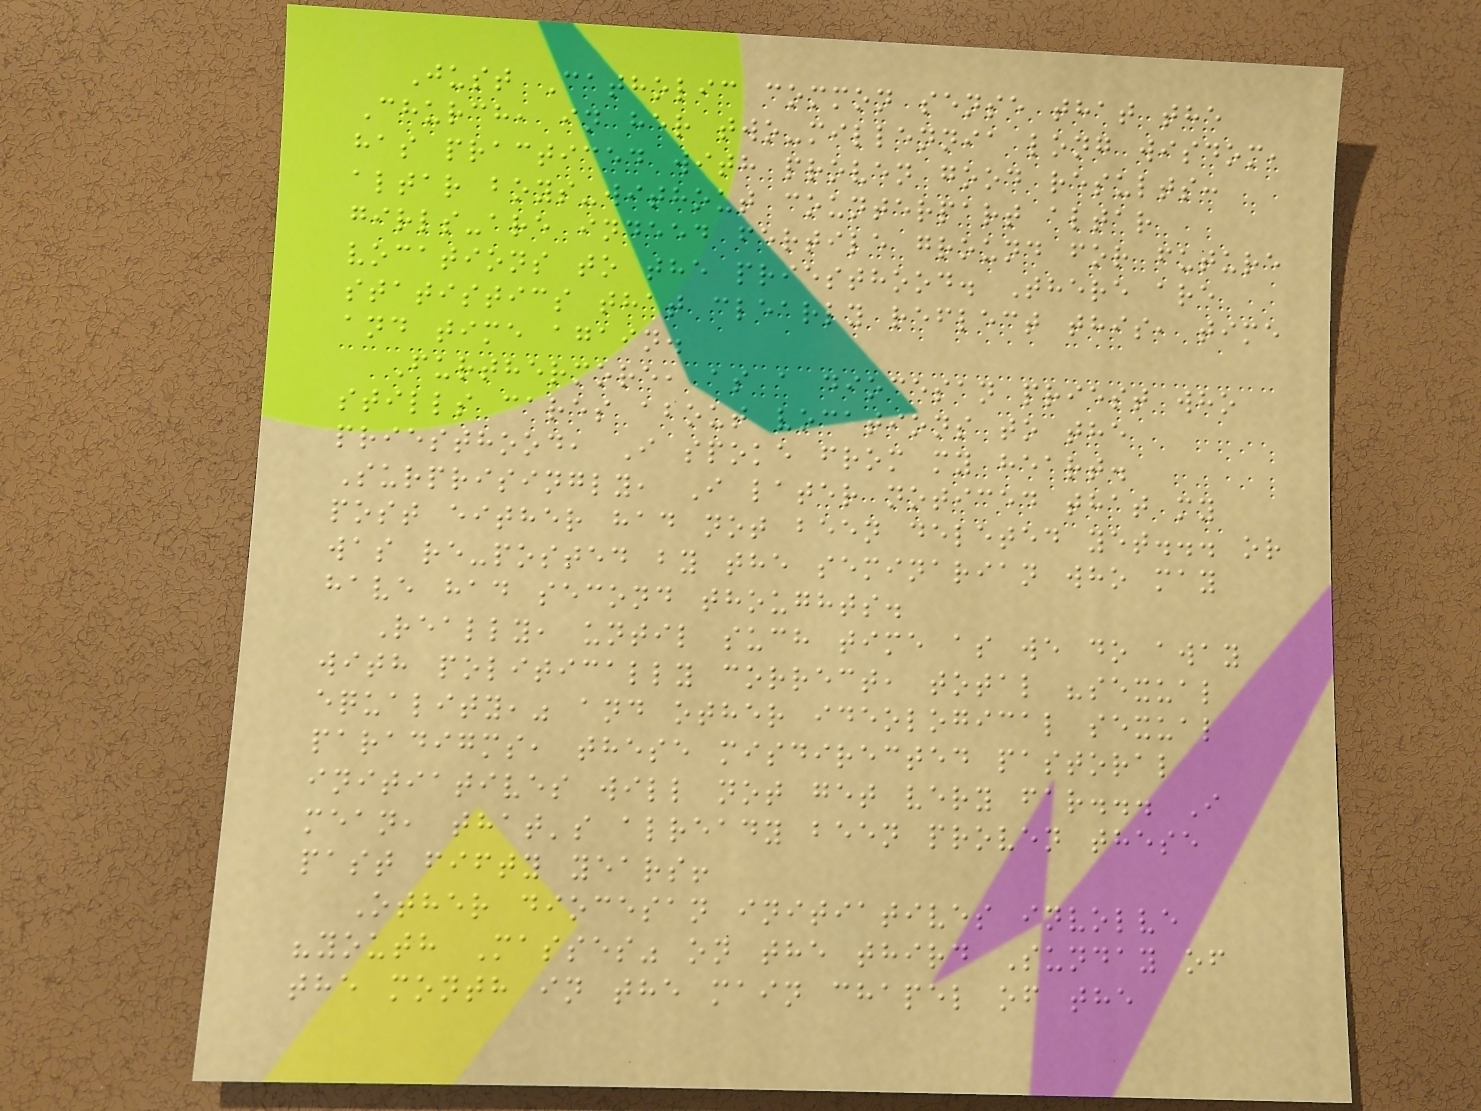Just Catholic common sense that the
Church, in her two-millennia long wisdom,
has practiced with proven good results:
altar boys-without counterpart altar
girls-are indeed fertile ground for future
vocations to the priesthood. There are
statistics that clearly reflect this, time
and time again.
Furthermore, as a diocesan priest who
stills cares about vocations to the
priesthood, I spoke from my heart.
Surprisingly, I later noticed that my
post either had not been deleted yet... or
was re-posted by the seminarian who may
have had second thoughts.
Really, until such time as we do away
with politically correct, total "sexual
equality," and other ideological sexual
paradigms, these misdirected pastoral
initiatives will not get very far... I
mean, that's already been proven these
past fifty years!
Other diocesan initiatives involve
"youth Masses" on the third Sunday of
the month in the main chapel of the
